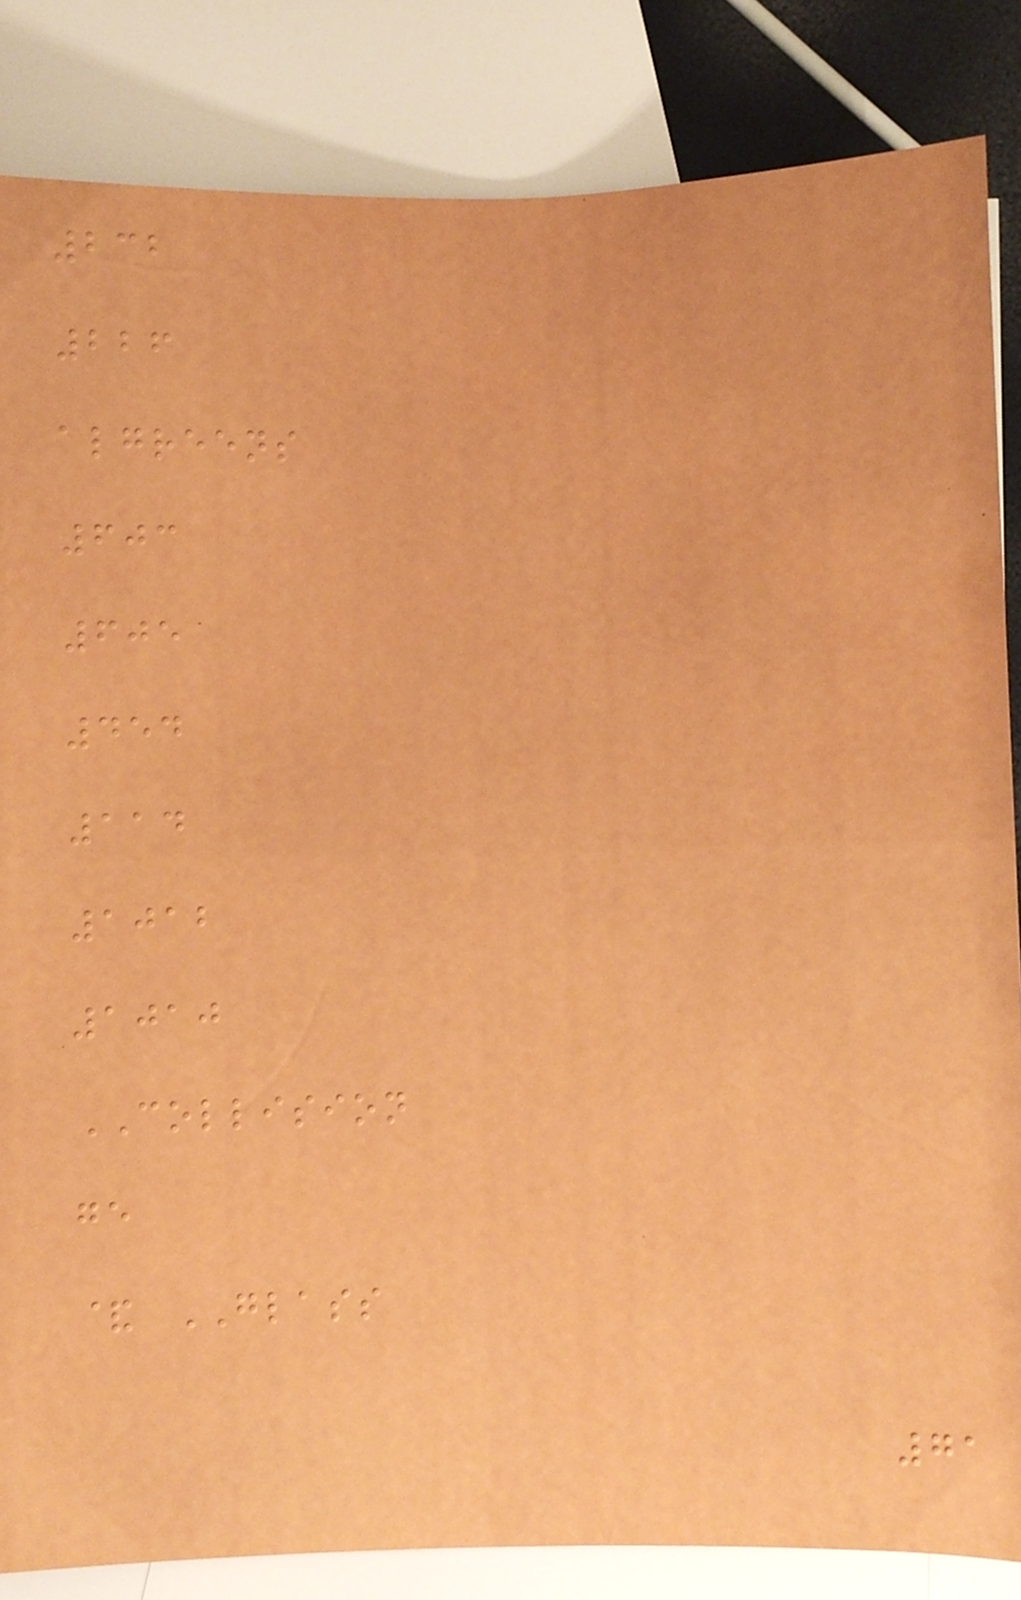232
226
algreens
603
605
454
114
1012
1010
COLLISION
ge
& GLASS
71
